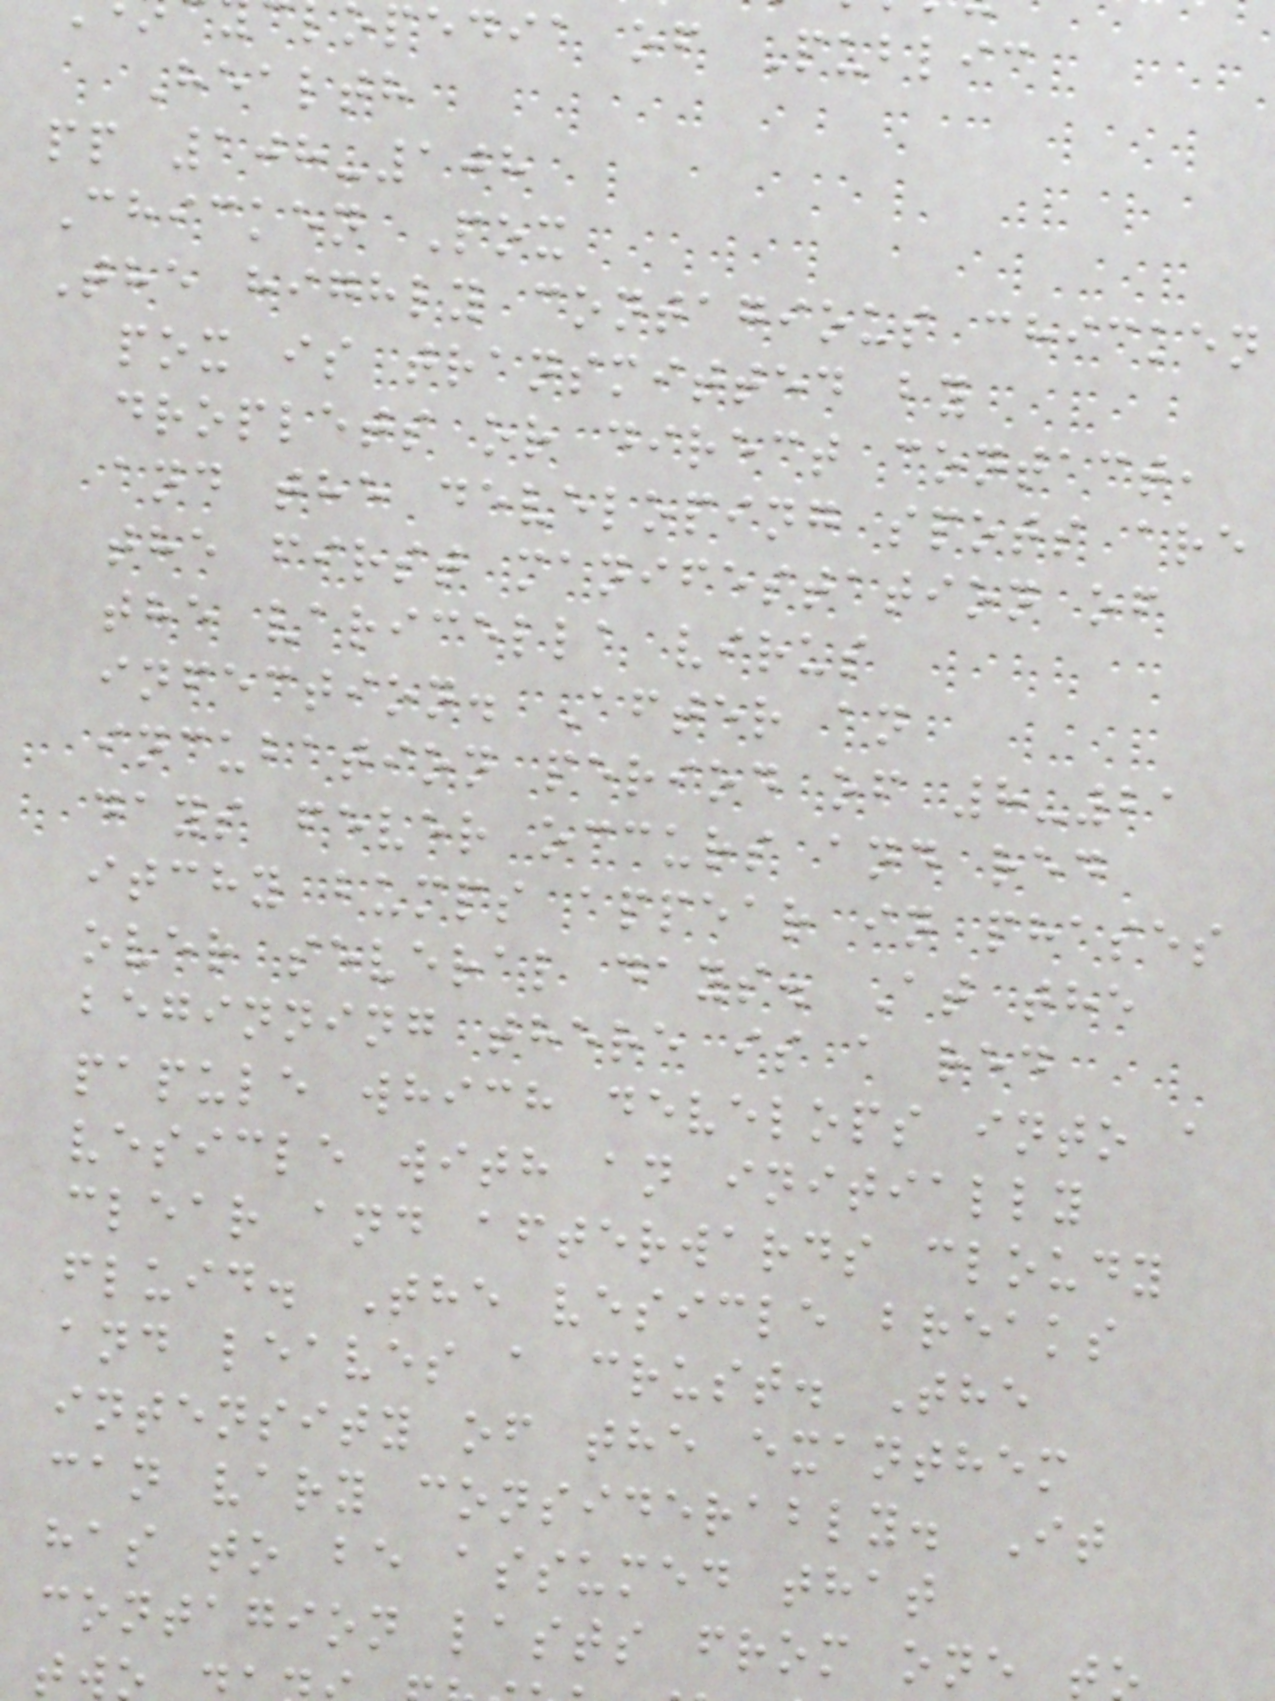opedia of Public
Health
pp 108-108
Chicken Pox
The highly contagious chicken
pox is transmitted by
droplets or direct contact,
and the developing spots are
the first manifestation of
the varicella virus
infection. After an
incubation period of 8-21
days fever occurs and red
itchy bumps appear in phases
over several days. At the
beginning there is a red
papule which develops into a
vesicle with an initially
clear and afterwards cloudy
fluid. The vesicle breaks
and leaves a crust. The
intensity of the exanthem
can vary considerably. It
has to be assumed that
contagion lasts from one t
